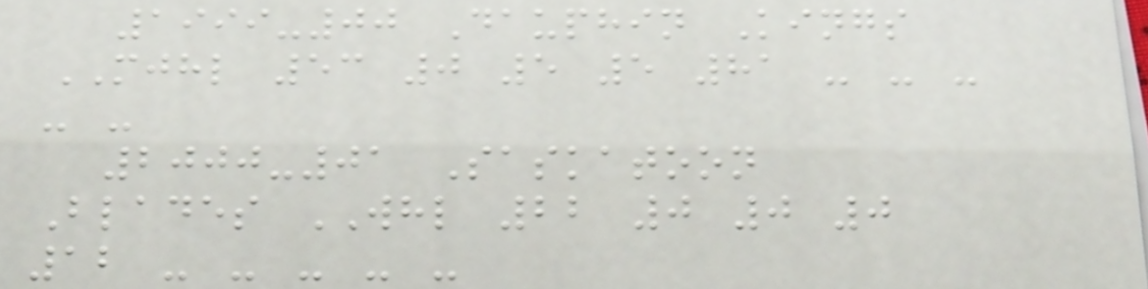1999-00 Dauphin Kings
MJHL 53 0 5 5 81 - - -
- -
2000-01 Saskatoon
Blades WHL 22 0 0 0
12 - - - - -
